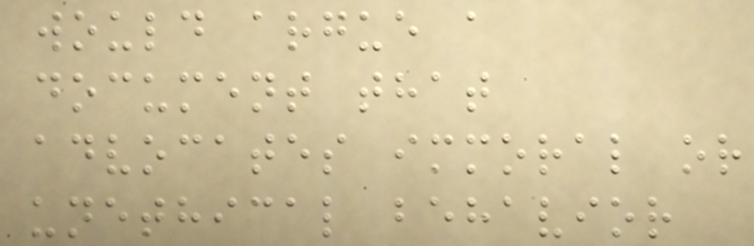would argue a
document that
advocates immoral or
unethical behavior
